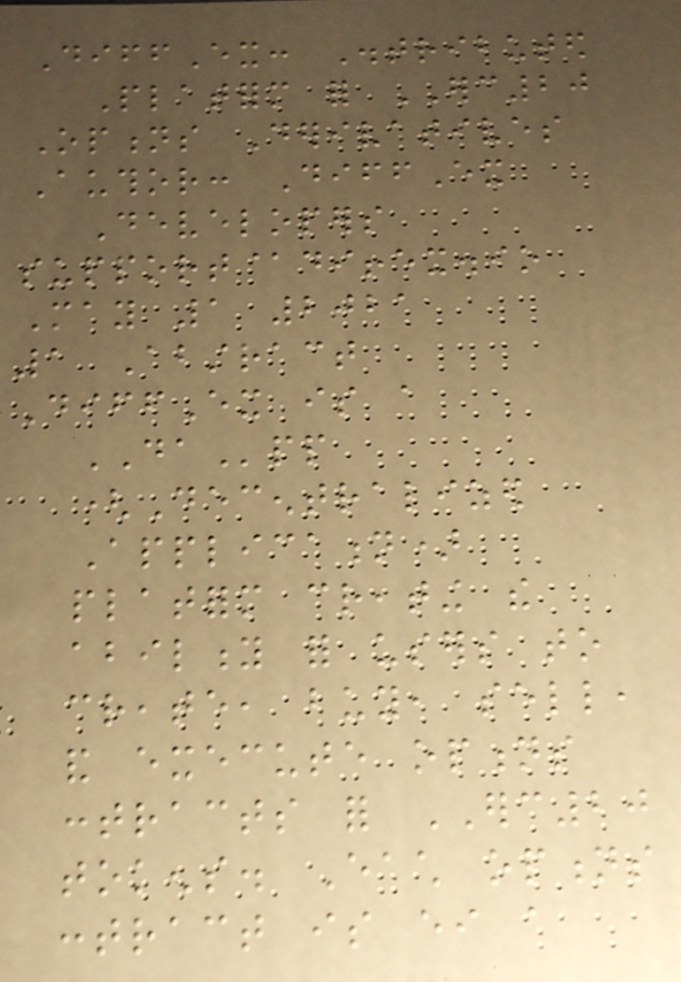DiffEx: Distributed
Platform for ERC20
Options Derivatives
Author: DiffEx
Developers
support@diffex.io
May 1 2021
1 Abstract
DiffEx is a
DApp
(Decentralized
Application)
platform creating the
ability for users to
create, buy, sell,
and execute options
contracts for ERC20
tokens. Each options
contract is either a
